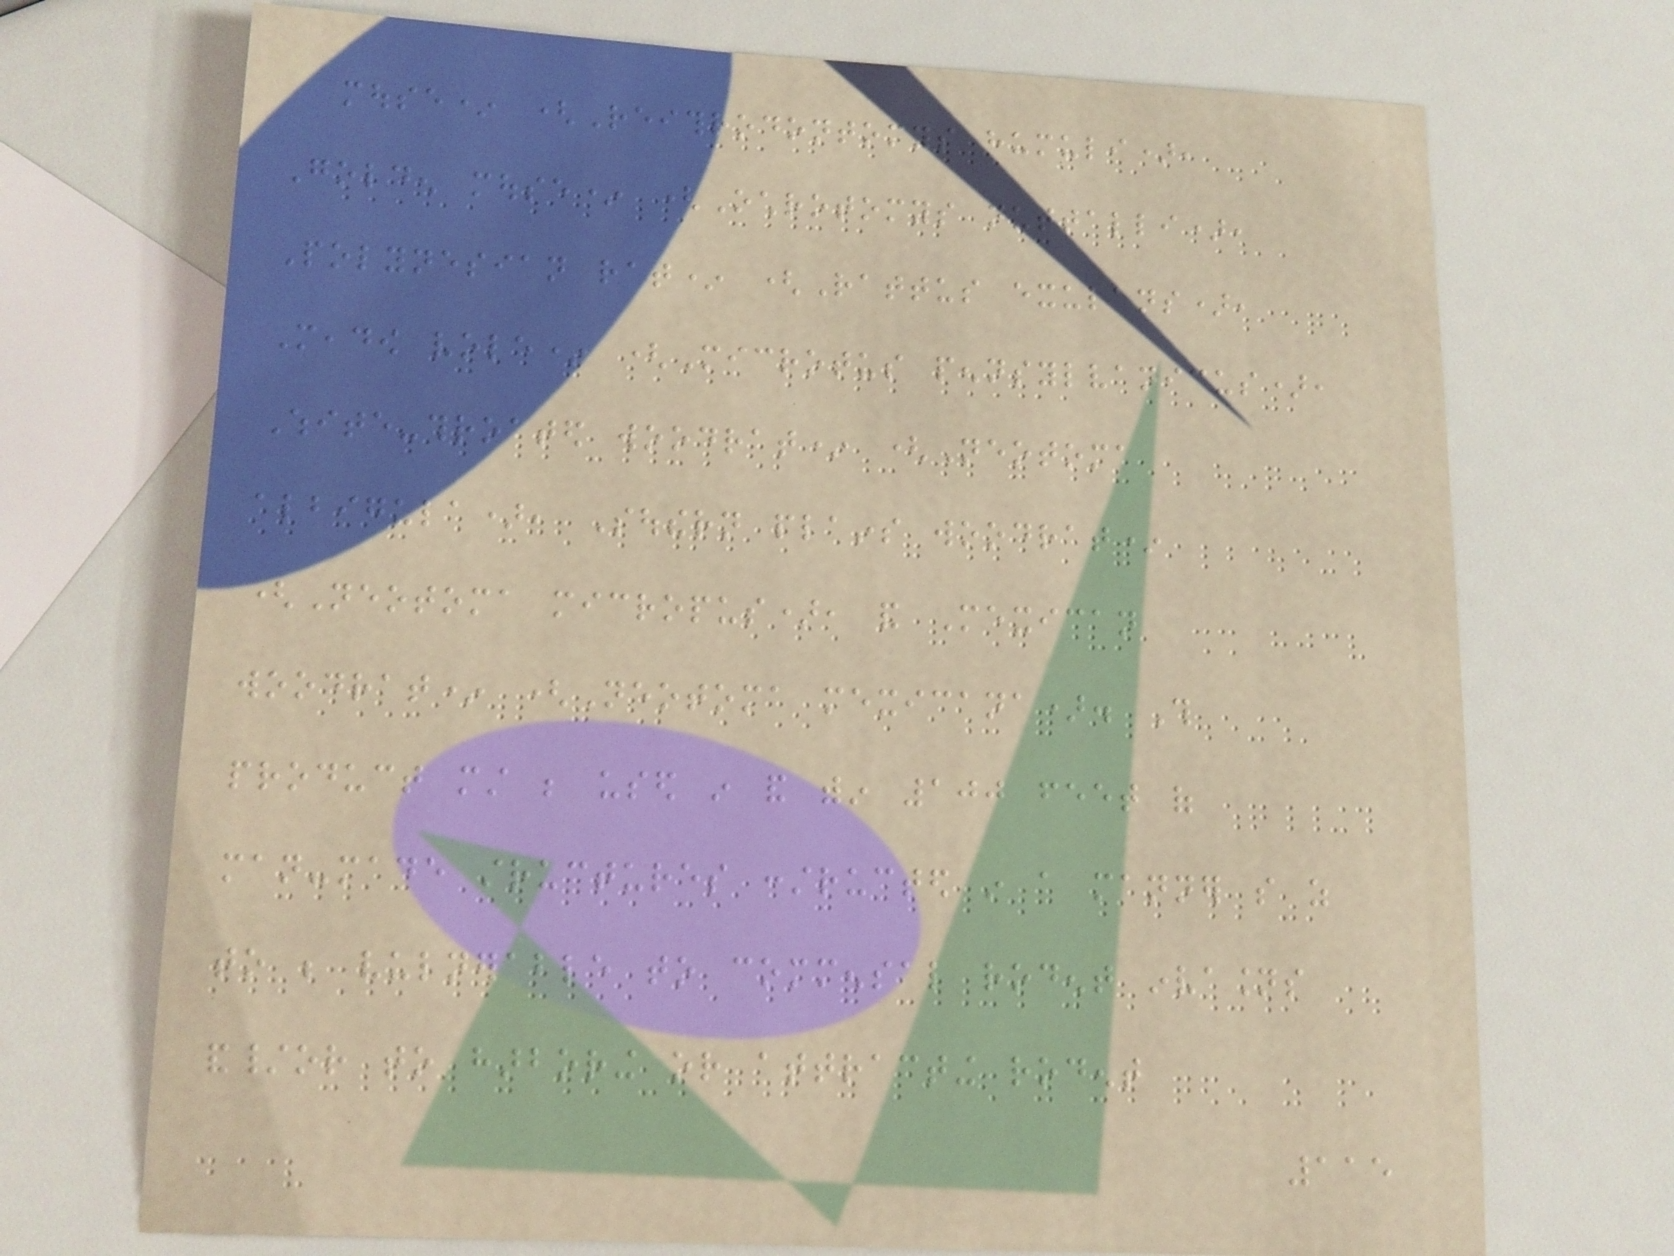mouse* (Reithrodontomys humuli),
Golden mouse* (Ochrotomys nuttalli),
Polynesian rat* (Rattus exulans),
Meadow vole* (Microtus pennsylvanicus),
White-throated woodrat* (Neotoma
albigula), Southern plains woodrat*
(Neotoma micropus), and Mexican
woodrat* (Neotoma mexicana). This
product must be used in and within 100 feet of
man-made structures constructed in a manner so as
to be vulnerable to commensal rodent invasions
and/or to harboring or attracting rodent
115
